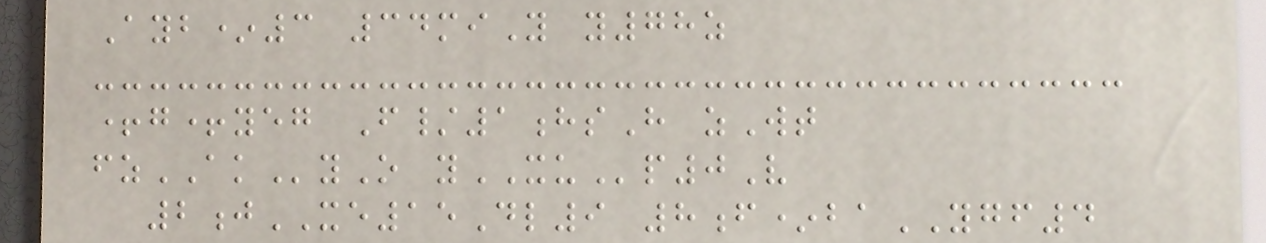Ayb*3 34miY y78z
+g+yeg F/1hsH zWt
fzAKyO yXUp0V
2jXE15Dl9 8f*baYGF4
